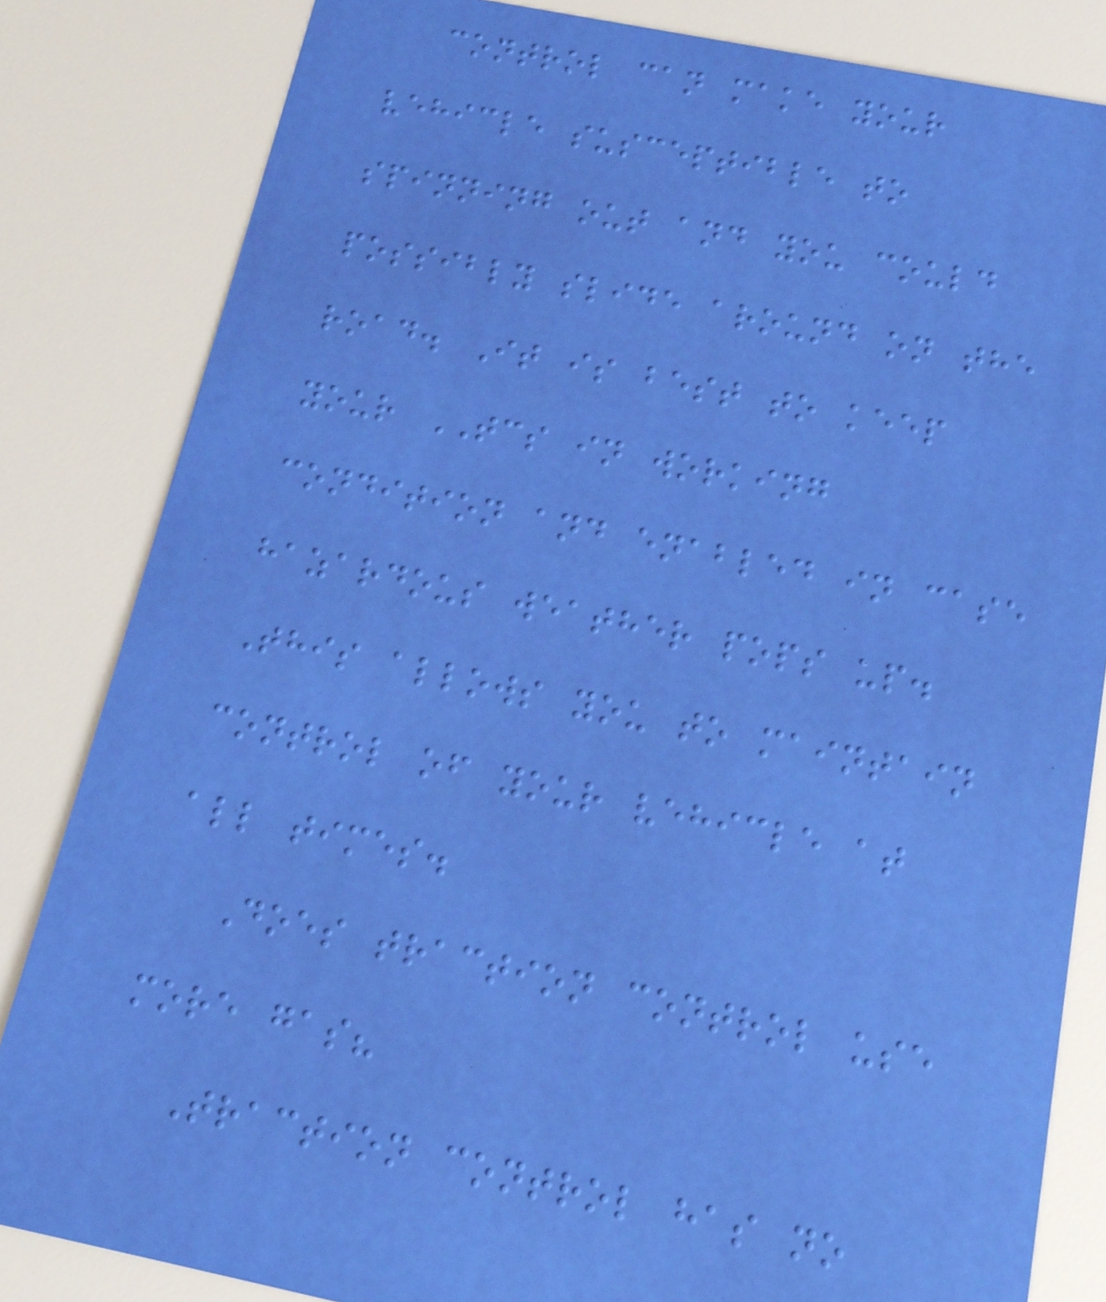control can make your
vehicle susceptible to
spinning out and you could
possibly slide around on the
road. It is best to keep
your TCS in working
condition and enabled in case
hazardous weather pops up.
This allows you to maintain
control of your vehicle at
all times.
Does traction control use
more gas?
Traction control has no
